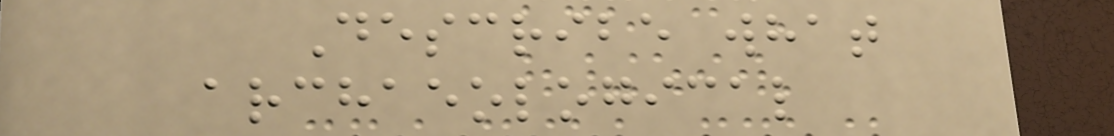Describe what
archaeological
